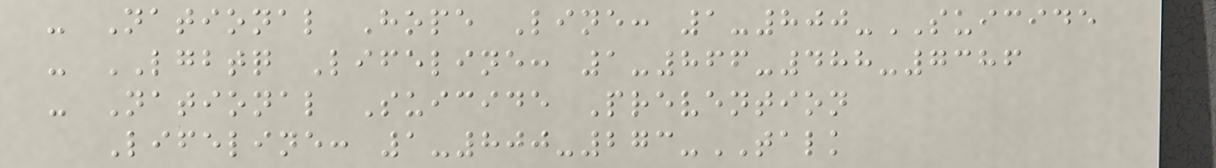- National Hope Line: 1-800-SUICIDE
- LGBTQ Lifeline: 1-866-488-7386
- National Suicide Prevention
Lifeline: 1-800-273-TALK
